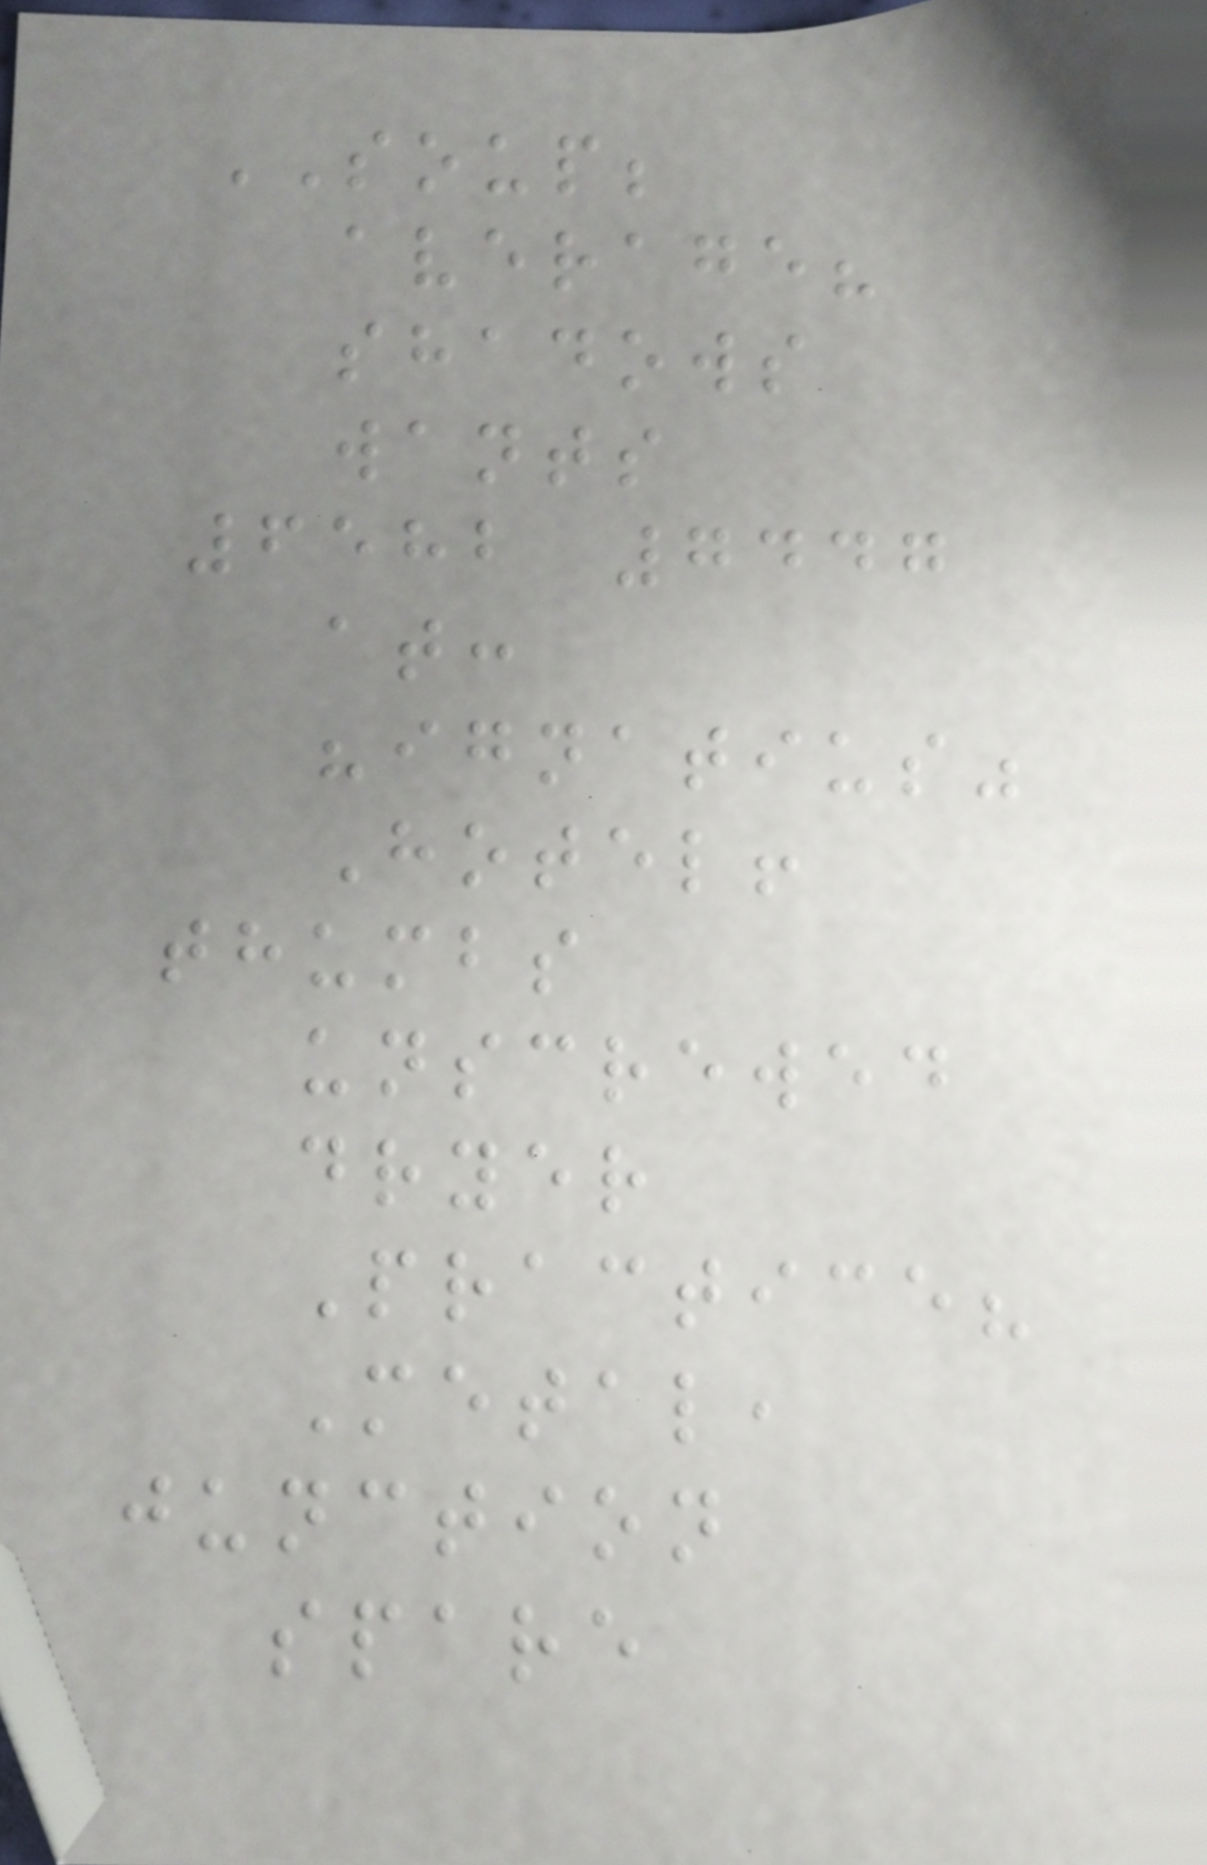SOUP;
average?
shadows
wants
6582 7447
at:
"ignatius"
Hotel!
thumbs
unscrewed
dryer
Practice?
Metal,
junction
spare
